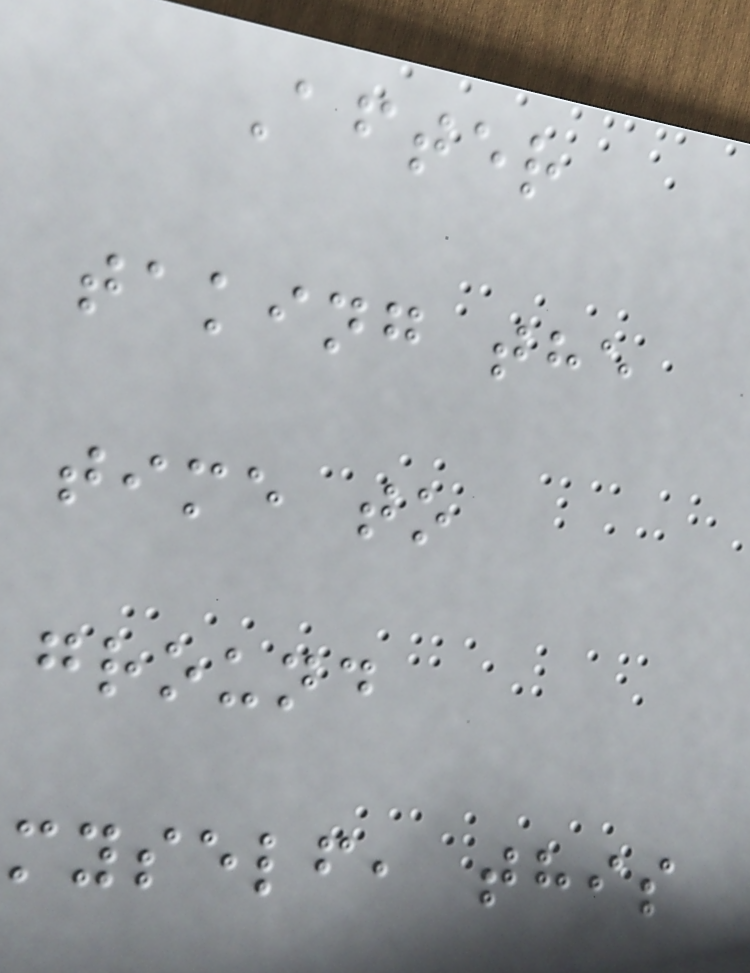After
taking the
time to
ground
myself, this
